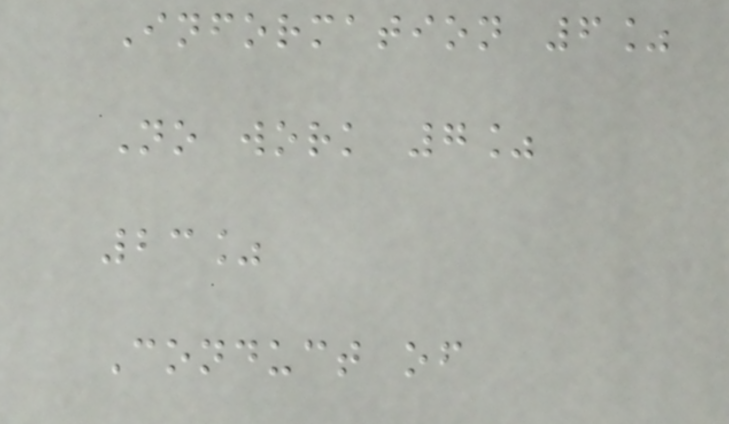Information 6%
No work 7%
23%
Conduct of
